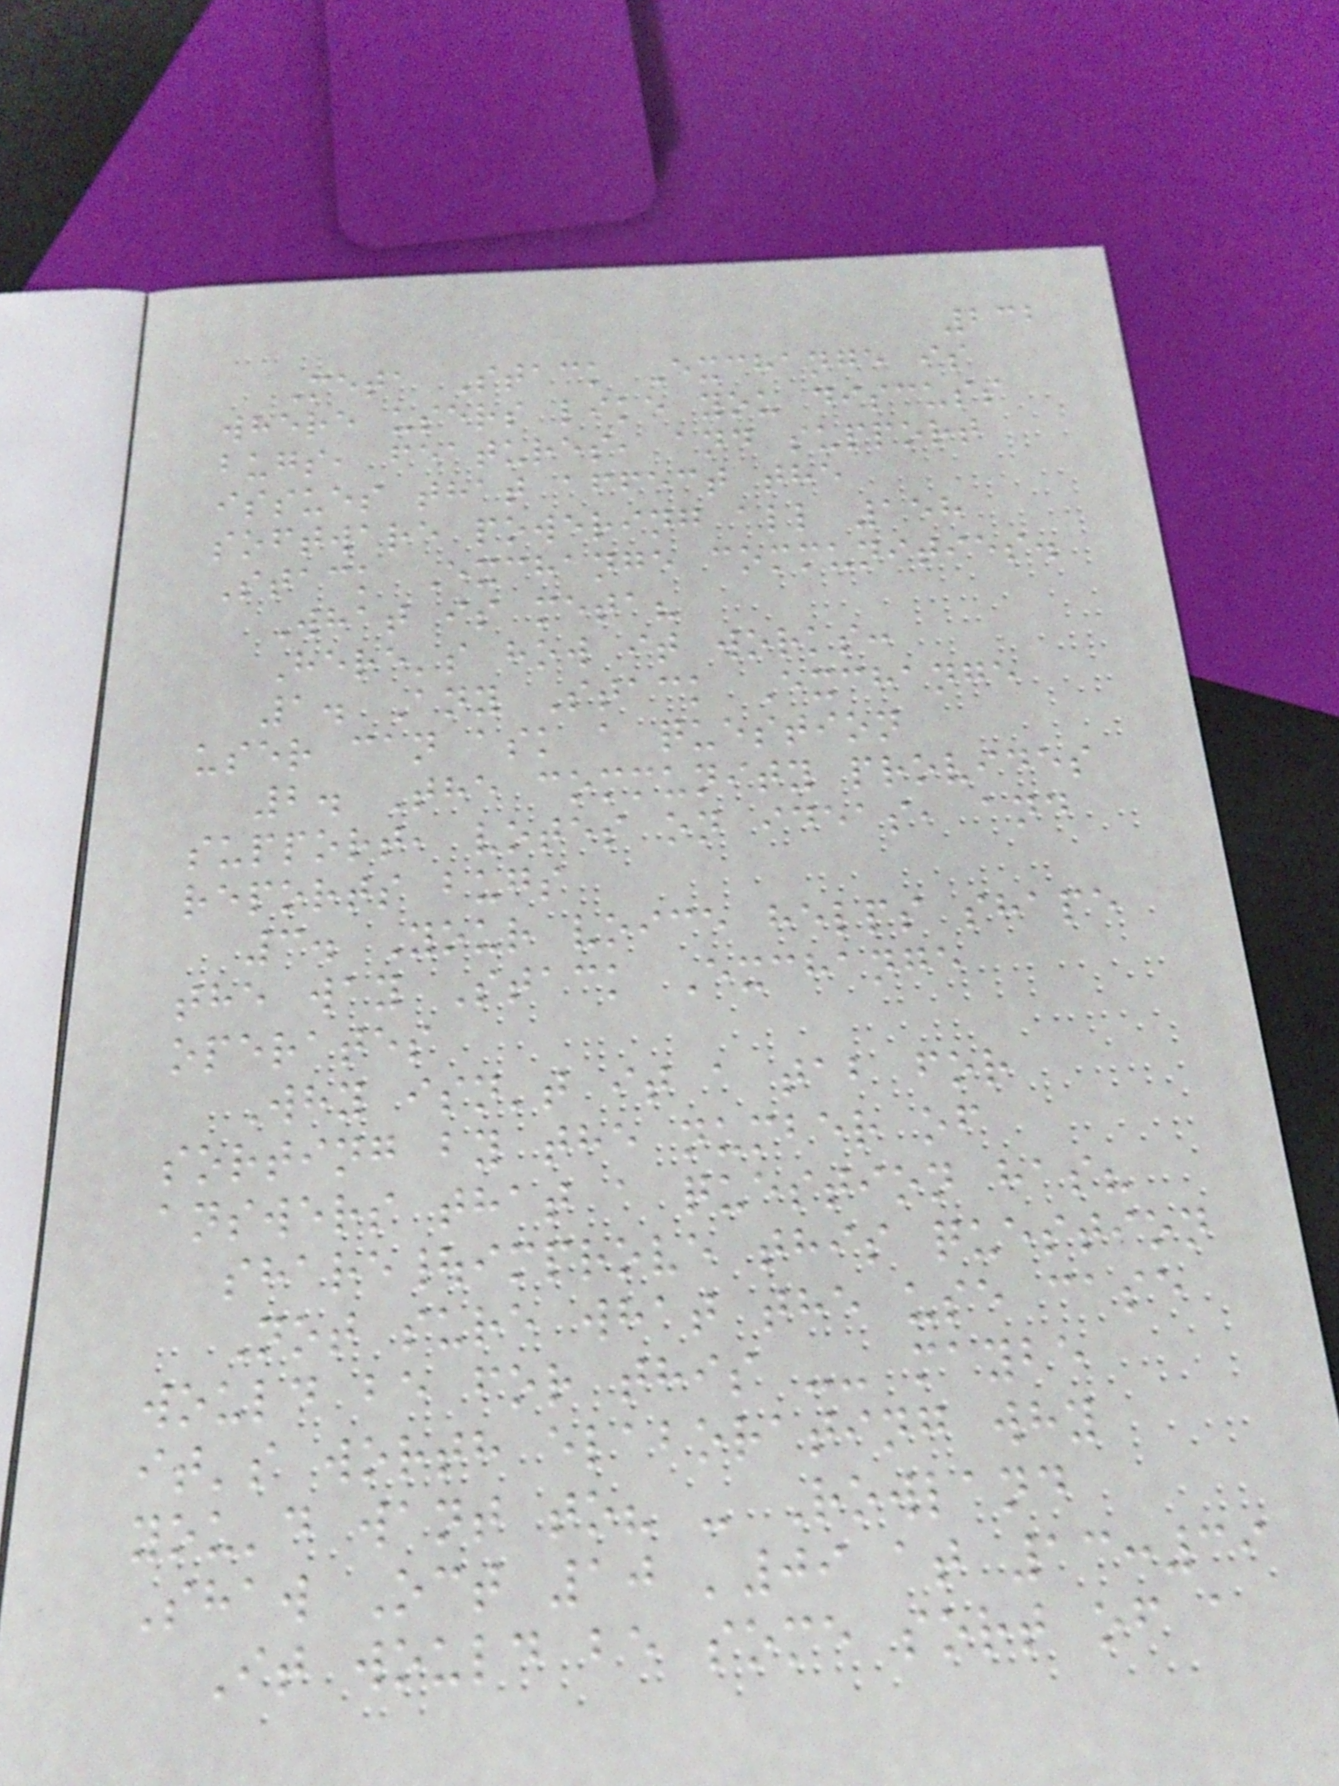232
Meta Stack Exchange is
where users like you discuss
bugs, features, and support
issues that affect the
software powering all 158
Stack Exchange communities.
What is meta?
Here's how it works:
1. Any Stack Exchange
user can ask a question
2. The community provides
support, votes on ideas, and
reports bugs
3. Your voice helps shape
the way Stack Exchange
operates
Why isn't it a tab for
sorting by the number of
answers that a question has?
share|improve this question
Not sure what the use case
would be for this -- maybe
it's worth elaborating why
you'd want to? - Rowland
Shaw Oct 10 '09 at 13:39
It would be some sort of a
